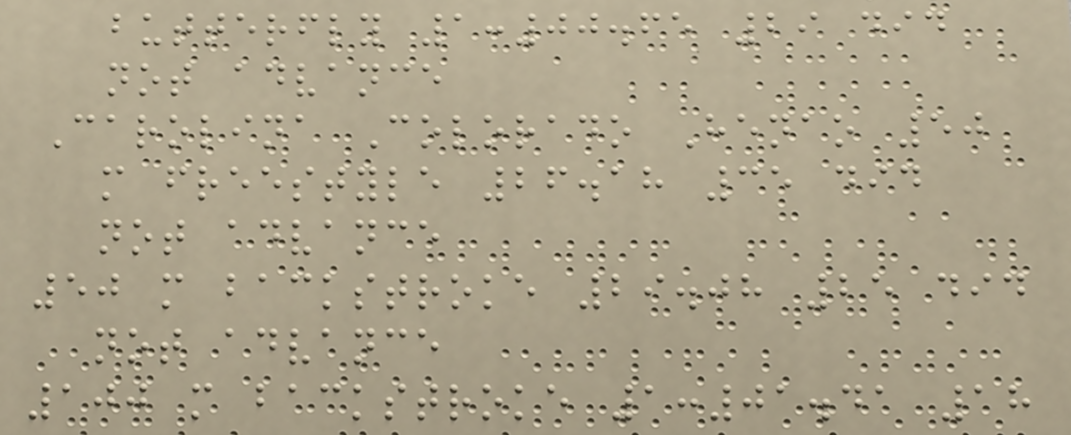butterfly 1:00.65 29 did
not advance
Carolina Colorado Henao 50
m freestyle 26.18 35 did
not advance
50 m backstroke 29.08 25 did
not advance
100 m backstroke 1:01.41 18
